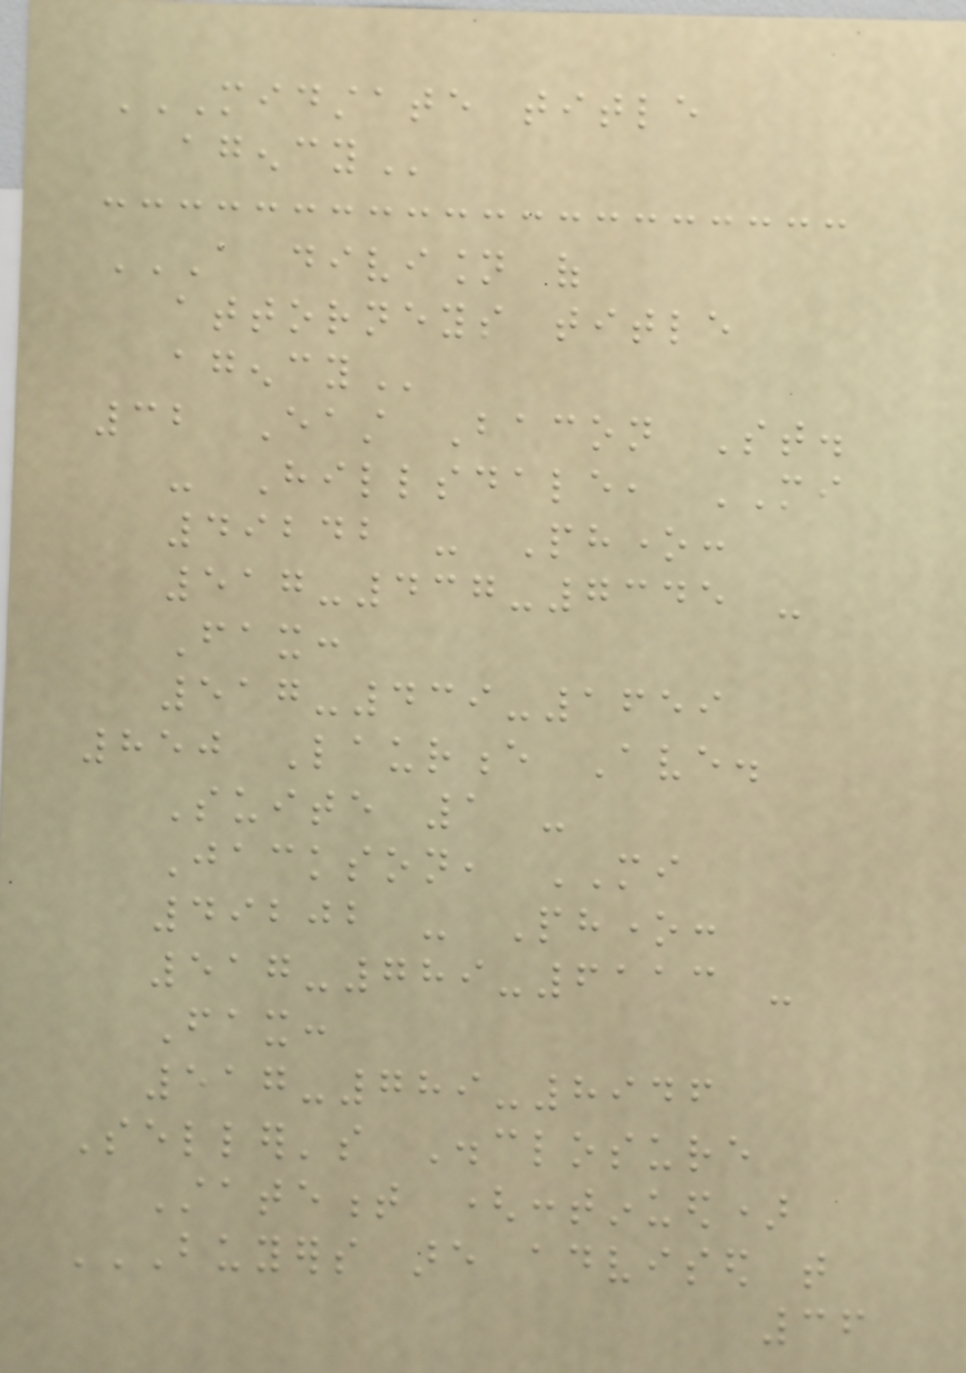MIDSTATE TITLE
AGENCY
A DIVISION OF
ATTORNEYS TITLE
AGENCY
32 East Bacon St.
- Hillsdale, MI
49242 - Phone:
517-437-7345 -
Fax:
517-439-1659
850 Laurence Ave.
Suite 1 -
Jackson, MI
49202 - Phone:
517-789-6113 -
Fax:
517-789-8946
Seller's Disclosure
Statement (continued)
BUYERS ARE ADVISED THAT
36
